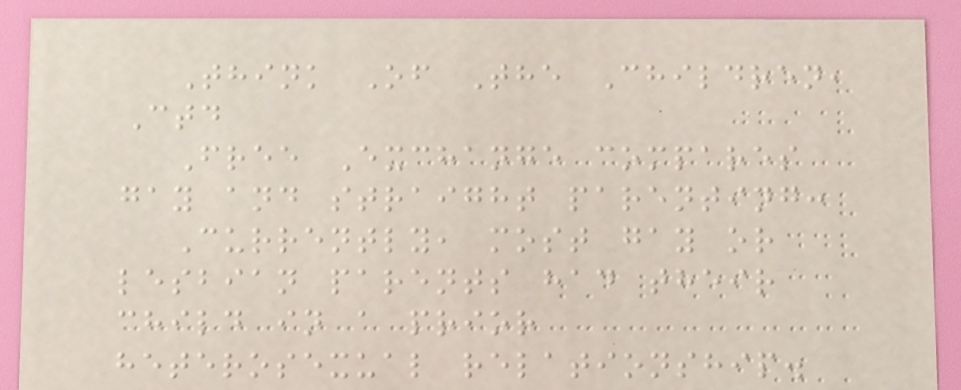Think Of The Children,
Ctd
Free Exchange compares
gay and straight parenting:
Currently, most gay or
lesbian parents had their
child in a prior
heterosexual relationship.
